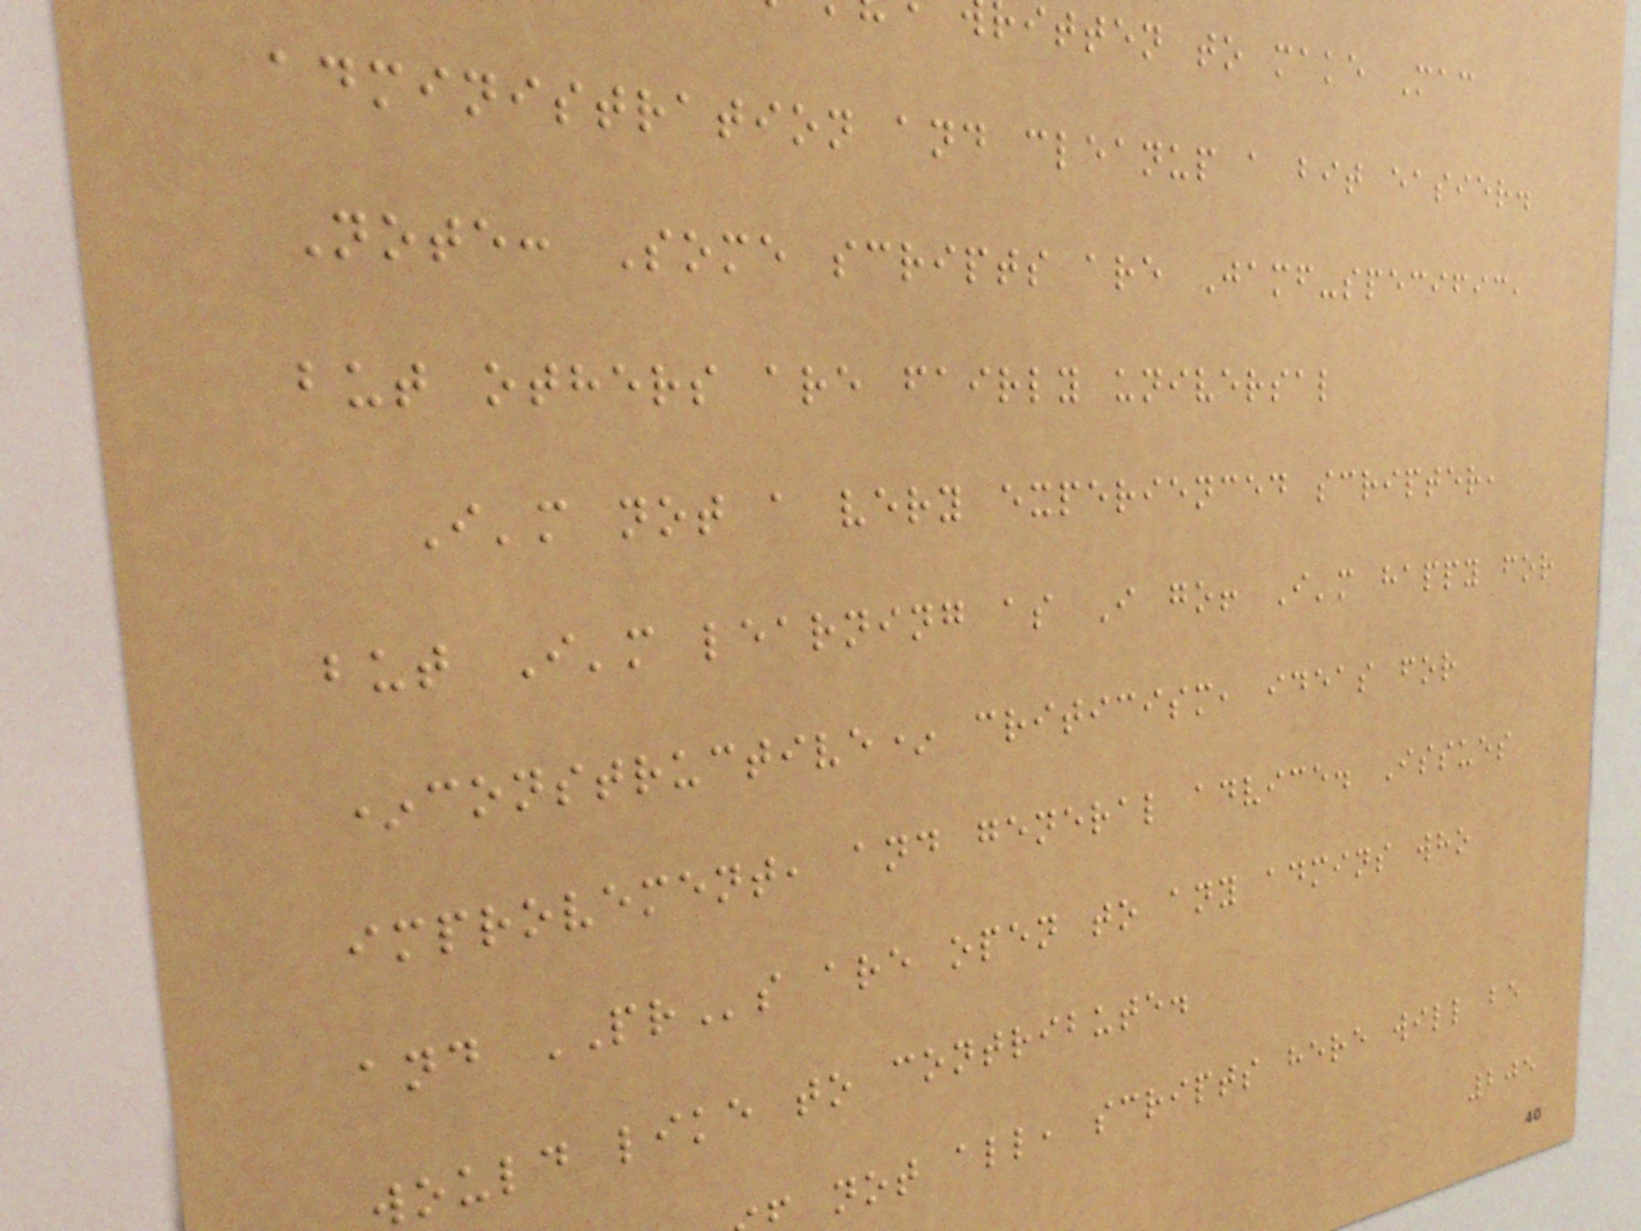itten to make Mac
administration and cleanup a bit easier.
Note: Some scripts are Jamf-specific,
but others are fairly universal
I'm not a very experienced scripter,
but I'm learning as I go! I'm happy for
*constructive* criticism, ideas for
improvement, and general advice. Issues
and PRs are open to any admins who
would like to contribute.
not all, scripts here will be
205
